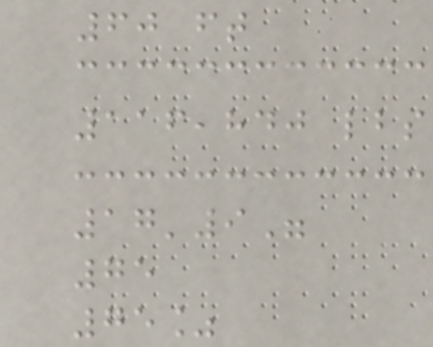60 ft
116,840 lbs
17'9"
75
75%
